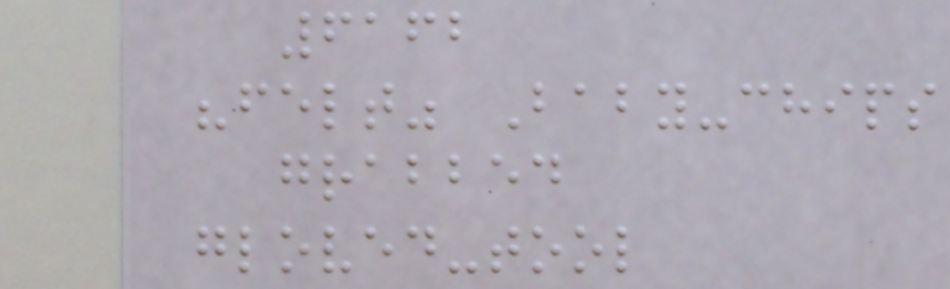6162
"felt" Baby-chips
grabbed
gloved-tool
